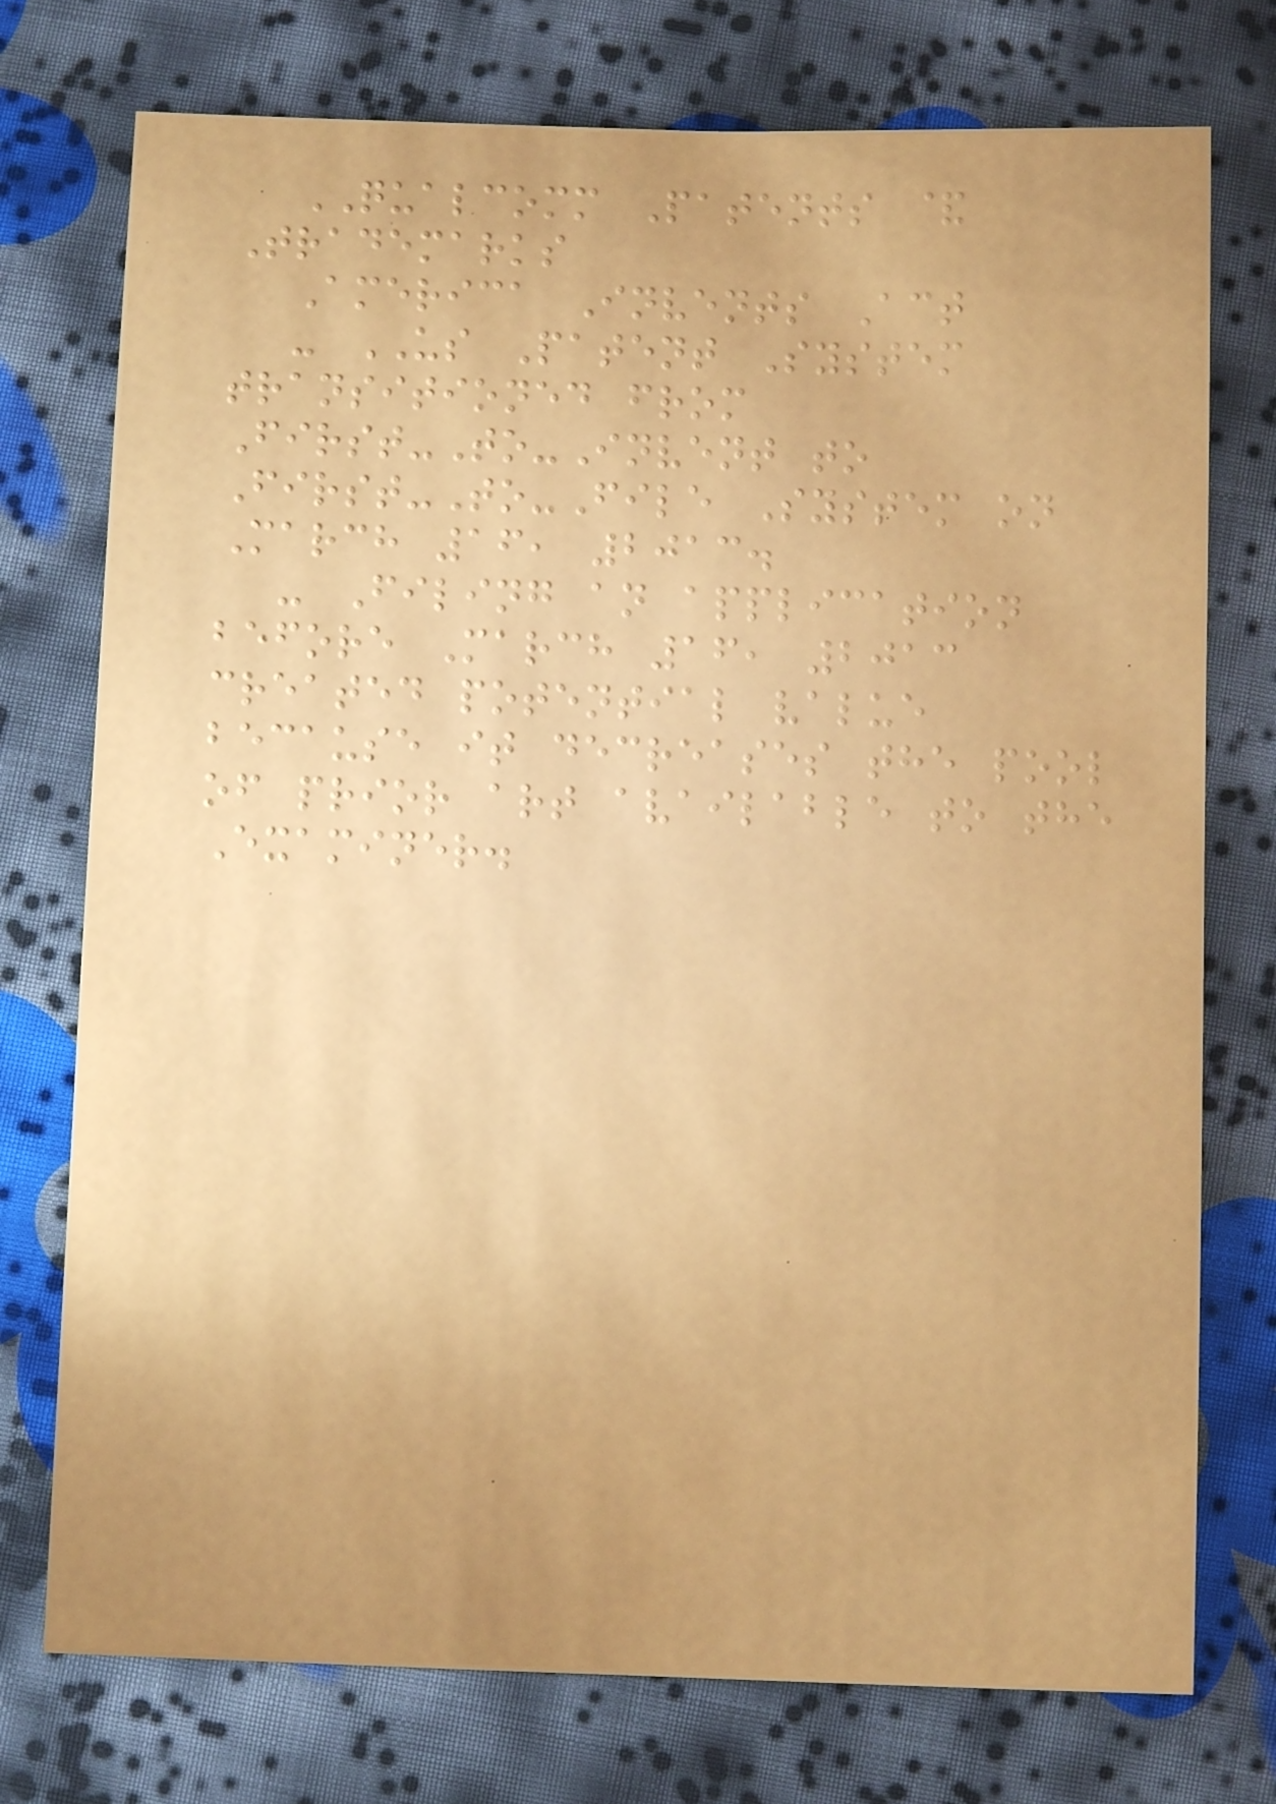QUALCOMM Patents &
Trademarks
America Invents Act
- US Patent System
transitioned from
First-To-Invent to
First-To-File System on
March 16, 2013.
- Filing an application
before March 16, 2013
created potential value
because it decreases the pool
of prior art available to the
Examiner.
